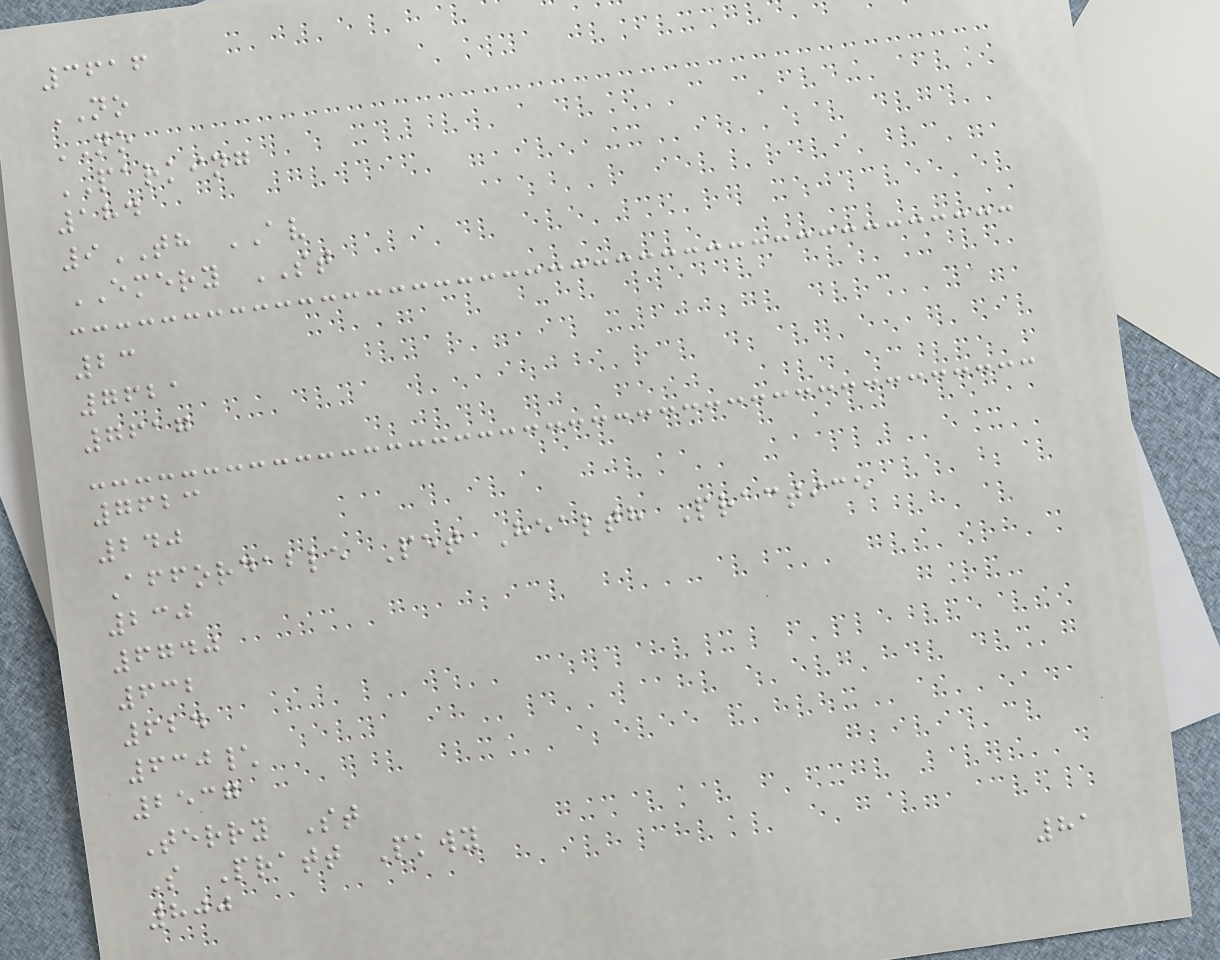3616
NO
NO
PARKING
184
9TH AV
EMERY ST
23
7621
7617
7623
240
Affordable Pet Health Practice
230
6740
632
624
630\
2537
Terry St
S Pratt Pkwy
800
81
